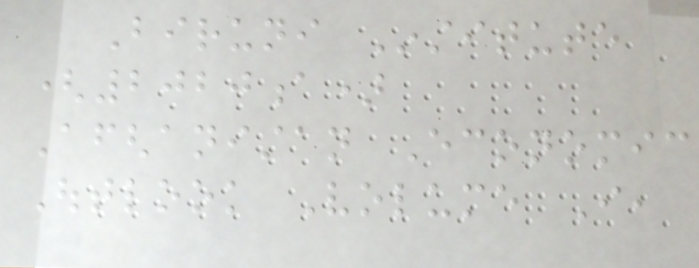Biruni Institute
(2020a)
Afghanistan Economic
Outlook Volume I,
